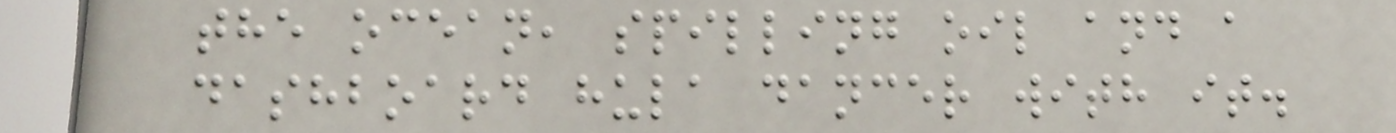the ocean, spilling oil and a
dashboard hula dancer with it.
